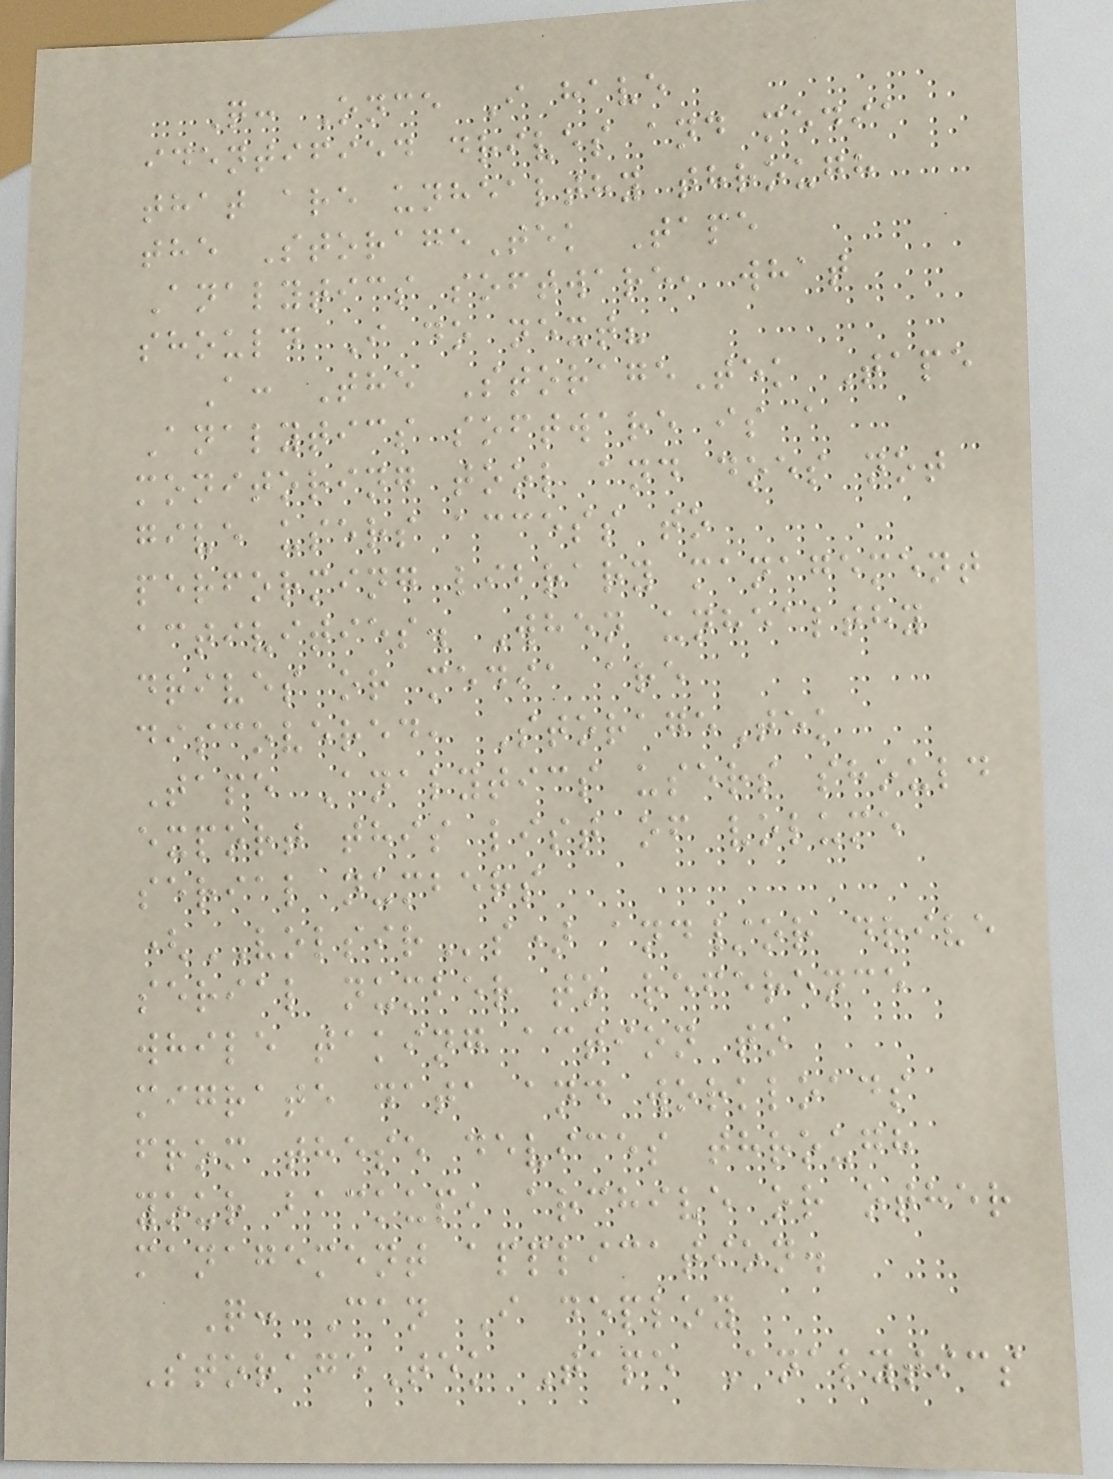Q: Once I have
identified drives and media
that are unhealthy through
the StorageTek Tape
Analytics software, what
should I do next?
A: The StorageTek Tape
Analytics software is a
monitoring tool and does not
give users access to
performing library management
activities. When unhealthy
drives or media are
discovered, StorageTek
Tape Analytics users should
export this list of volume
serial numbers
(VOLSIRs) and/or drive
serial number to reference
while taking action to
migrate data and workloads
from these devices through
your backup, archive or other
management application.
Q: Can I deploy
StorageTek Tape Analytics
